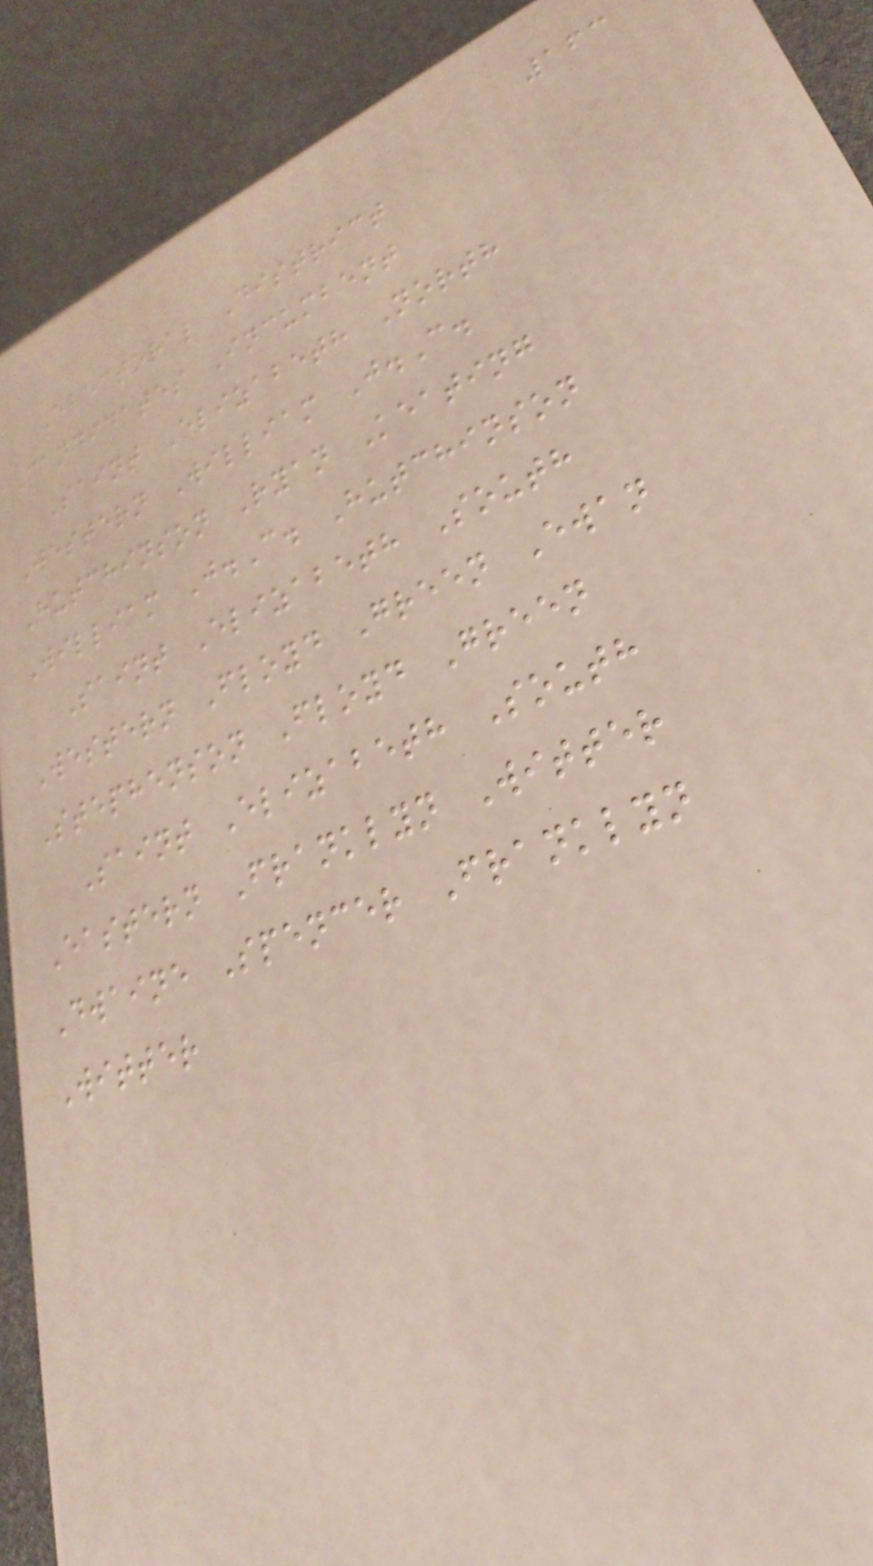163
Electoral District
Candidates Incumbent
Saint Elizabeth North
Western William J.C.
Hutchinson Ryan Keating
William J.C. Hutchinson
Saint Elizabeth South
Western Floyd Green Ewan
Stephenson Floyd Green
Saint Elizabeth South
Eastern Franklyn Witter
Dwaine Spencer Franklyn
Witter
